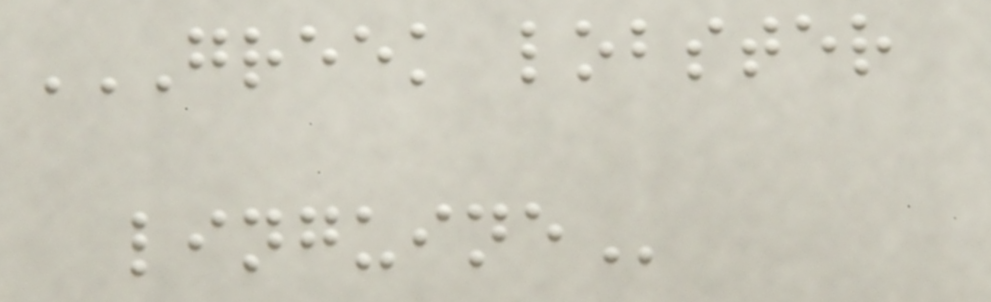GREEK LOBSTER
LINGUINE
